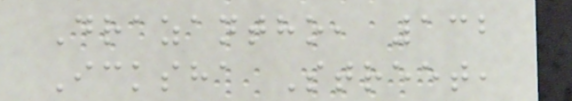Drazantho, 132
Icksha Street,
